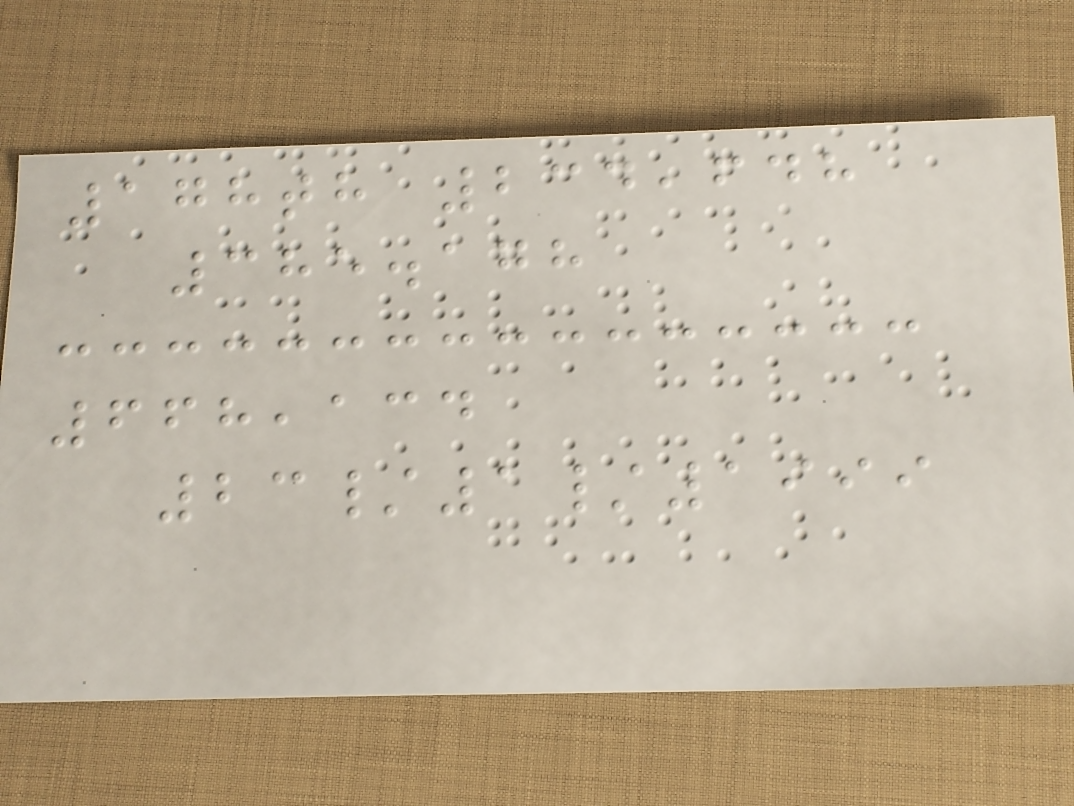178th 234,648
385.178
668,134
23/1/1999
